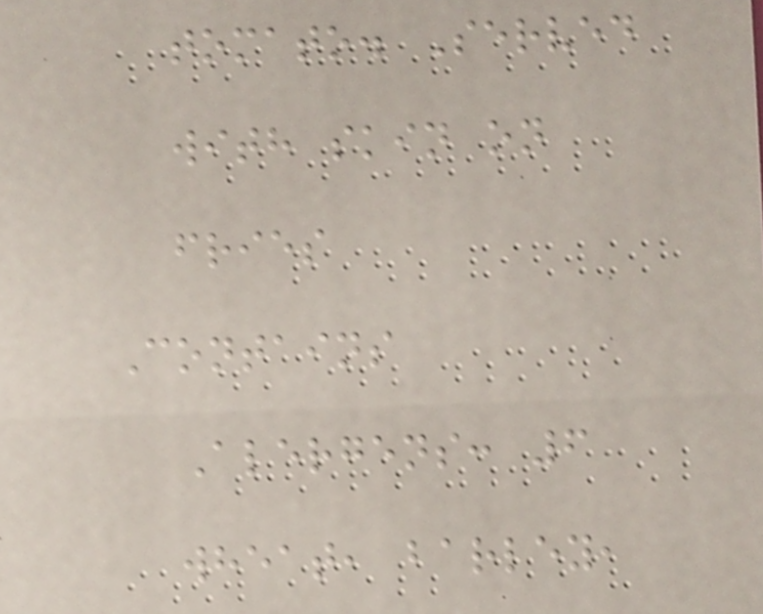tomato. Served
with skin on
fries
Contains
Alergens: 6
wheat, barley,
